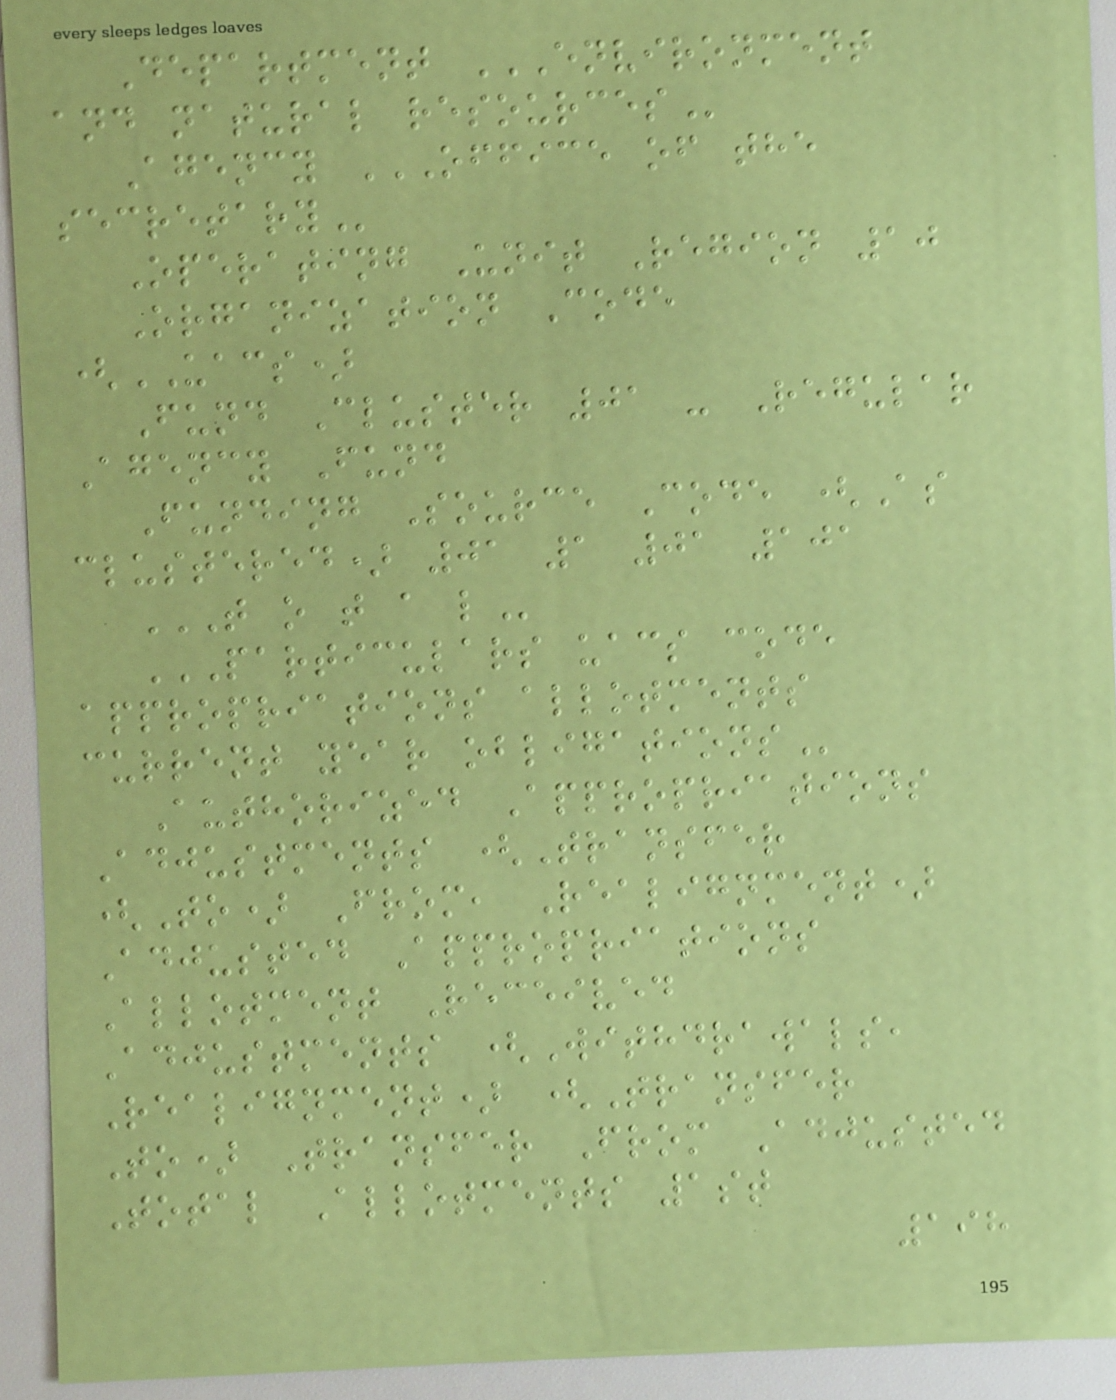Department ENVIRONMENT
AND NATURAL RESOURCES
Agency OFFICE OF THE
SECRETARY
Operating Unit Region 10
Organization Code
(UACS)
Fund Cluster 01 - Regular
Agency Fund
Funding Source Code (As
clustered) 01 1 01 101
T O T A L
PARTICULARS UACS CODE
APPROPRIATIONS ALLOTMENTS
CURRENT YEAR OBLIGATIONS
Authorized Appropriations
Adjustments (Transfer
(To) From, Realignment)
Adjusted Appropriations
Allotment Received
Adjustments (Withdrawals,
Realignment) (Transfer
To) Transfer From Adjusted
Total Allotments 1st
198
